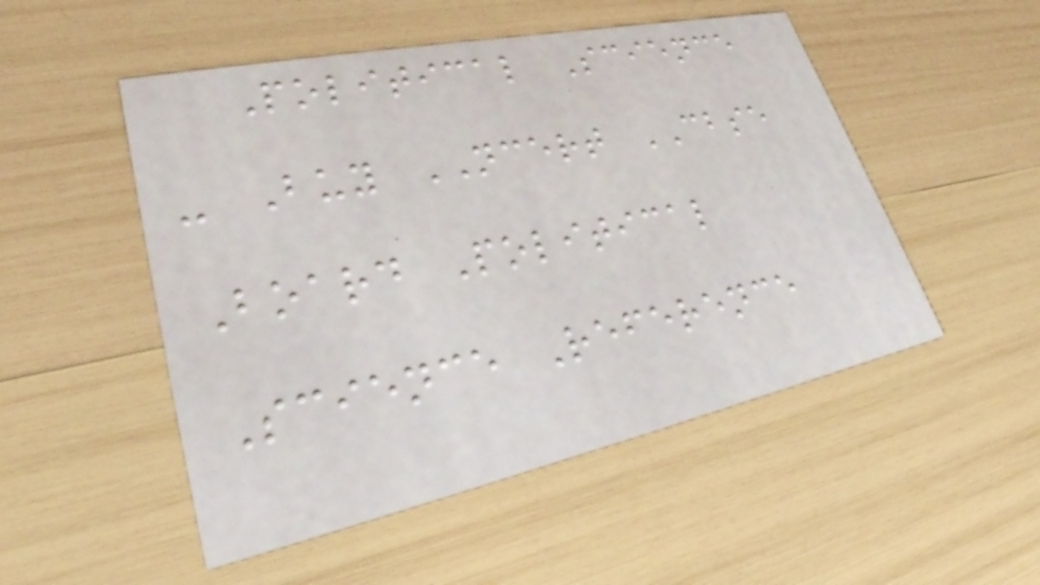Political Science
- Buy NCERT CBSE
Board Political
Science Reference
